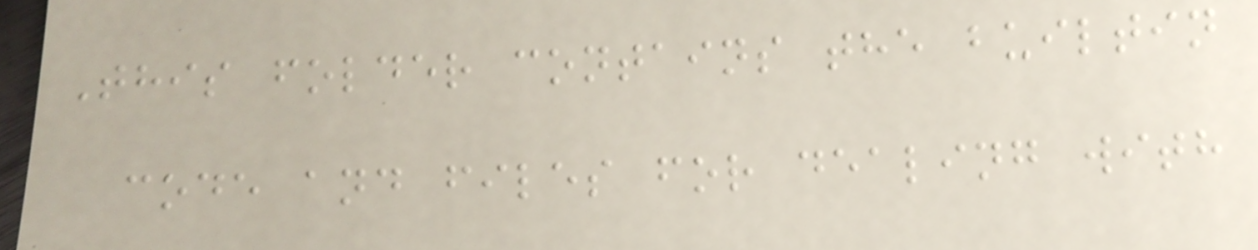This folder contains the builtin
code and files for dealing with
